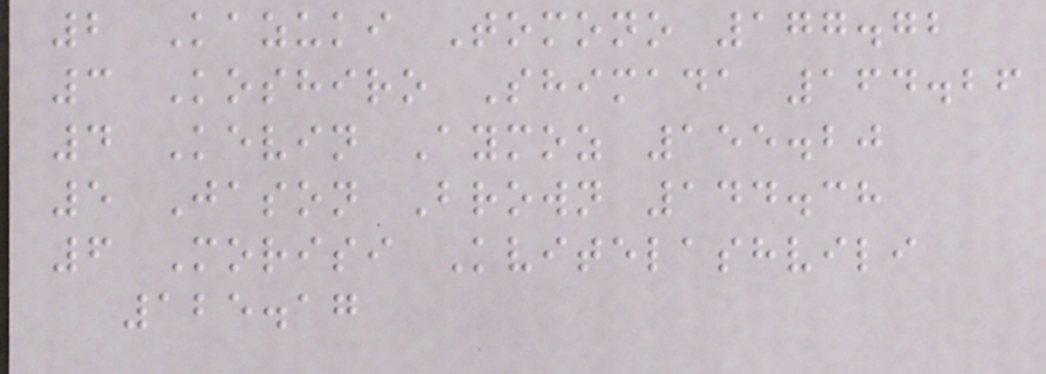2 Kazuki Tomono 177.72
3 Koshiro Shimada 164.26
4 Kevin Aymoz 155.20
5 Jason Brown 144.38
6 Morisi Kvitelashvili
125.17
